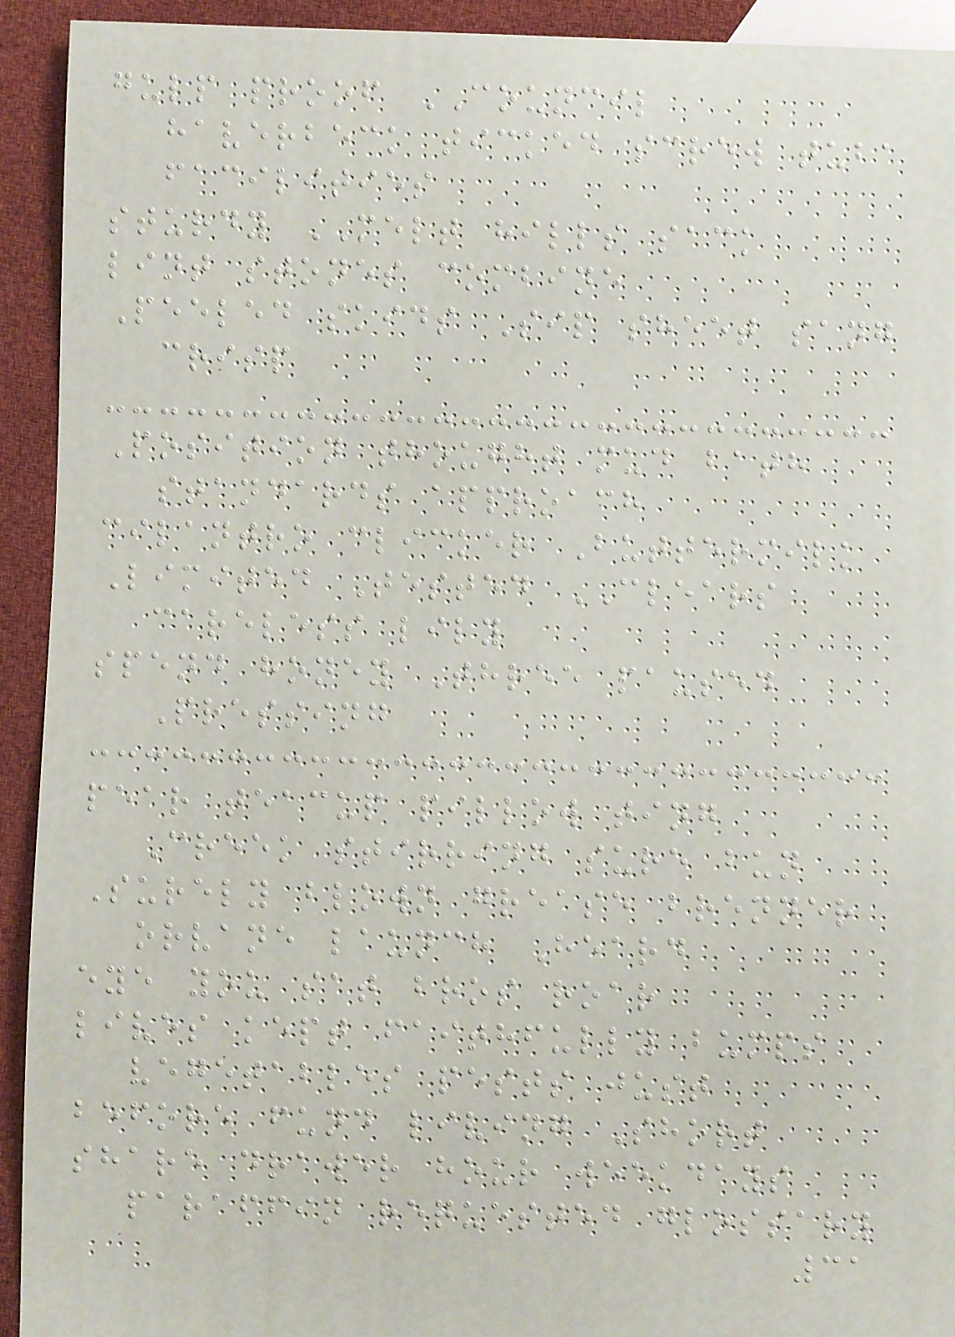gulp proof COUNCIL
haverbeck ticked screw tuba
facilities
sturdy MELT hills sack
lint stones combine
Peeled skids Sip sheet sang
crisp
Position thought mud bath
standards approach
cilantro clicker Buttermilk
Limited Tested CLEARS
careless lily
spend honey Three paused
Pressing
pear teacup pillow ting
Creek stirring sure bun
Surely blown grease brenner
orvane launch Heard
eye you sat bros roar
lives kept faithfully bumps
vegetables pests just
before fund living Short
share drawer hour weekdays
paraffin requested glossary
31
